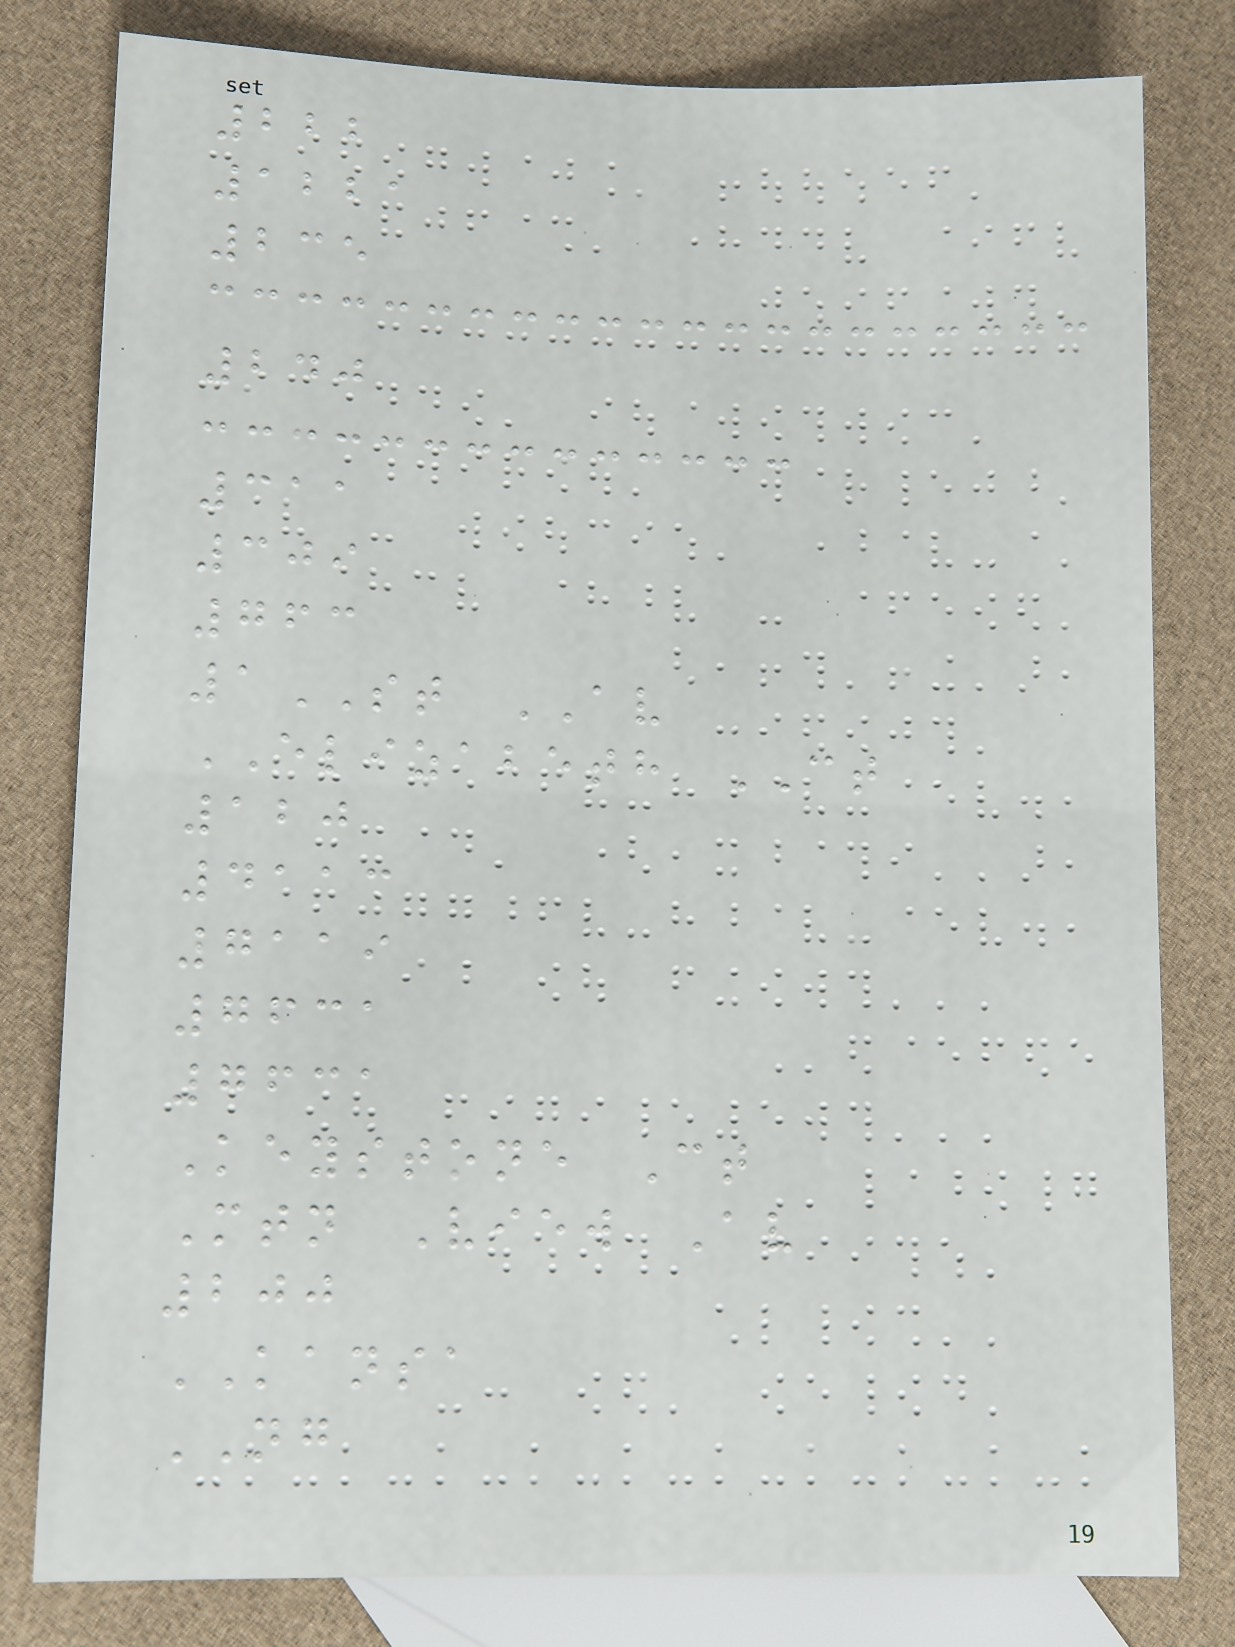222
1221
235
240
311
309
763
1ST AV
ELIZABETH CT
120
4113
7119
7631
7631
Keystone Ct
Mtn View Av
200
KANSA
NG
